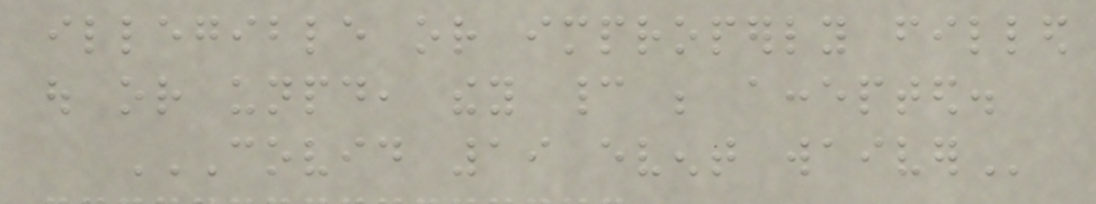illegible or improperly filled
out or unpaid, they cannot be accepted.
COVID 19 EVENT WAIVER
